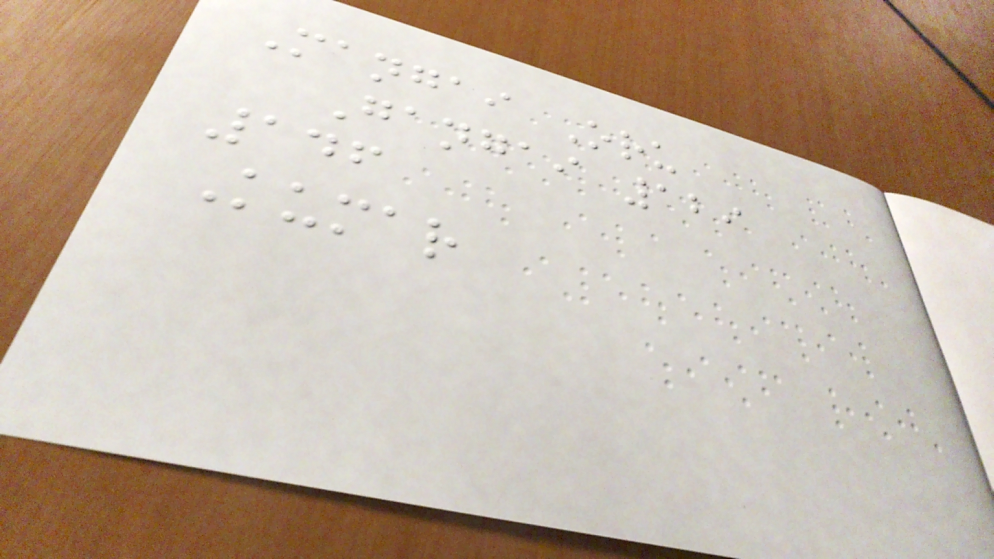Mangai Oru
Gangai 129
146
Kumar
